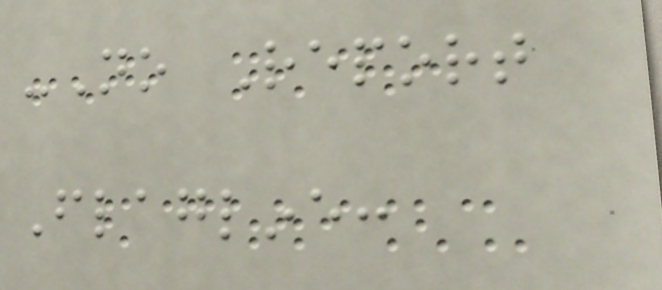-No Report
Flagline:
